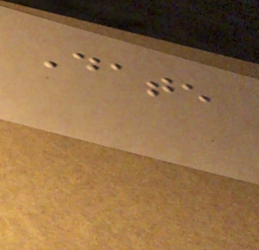Date
